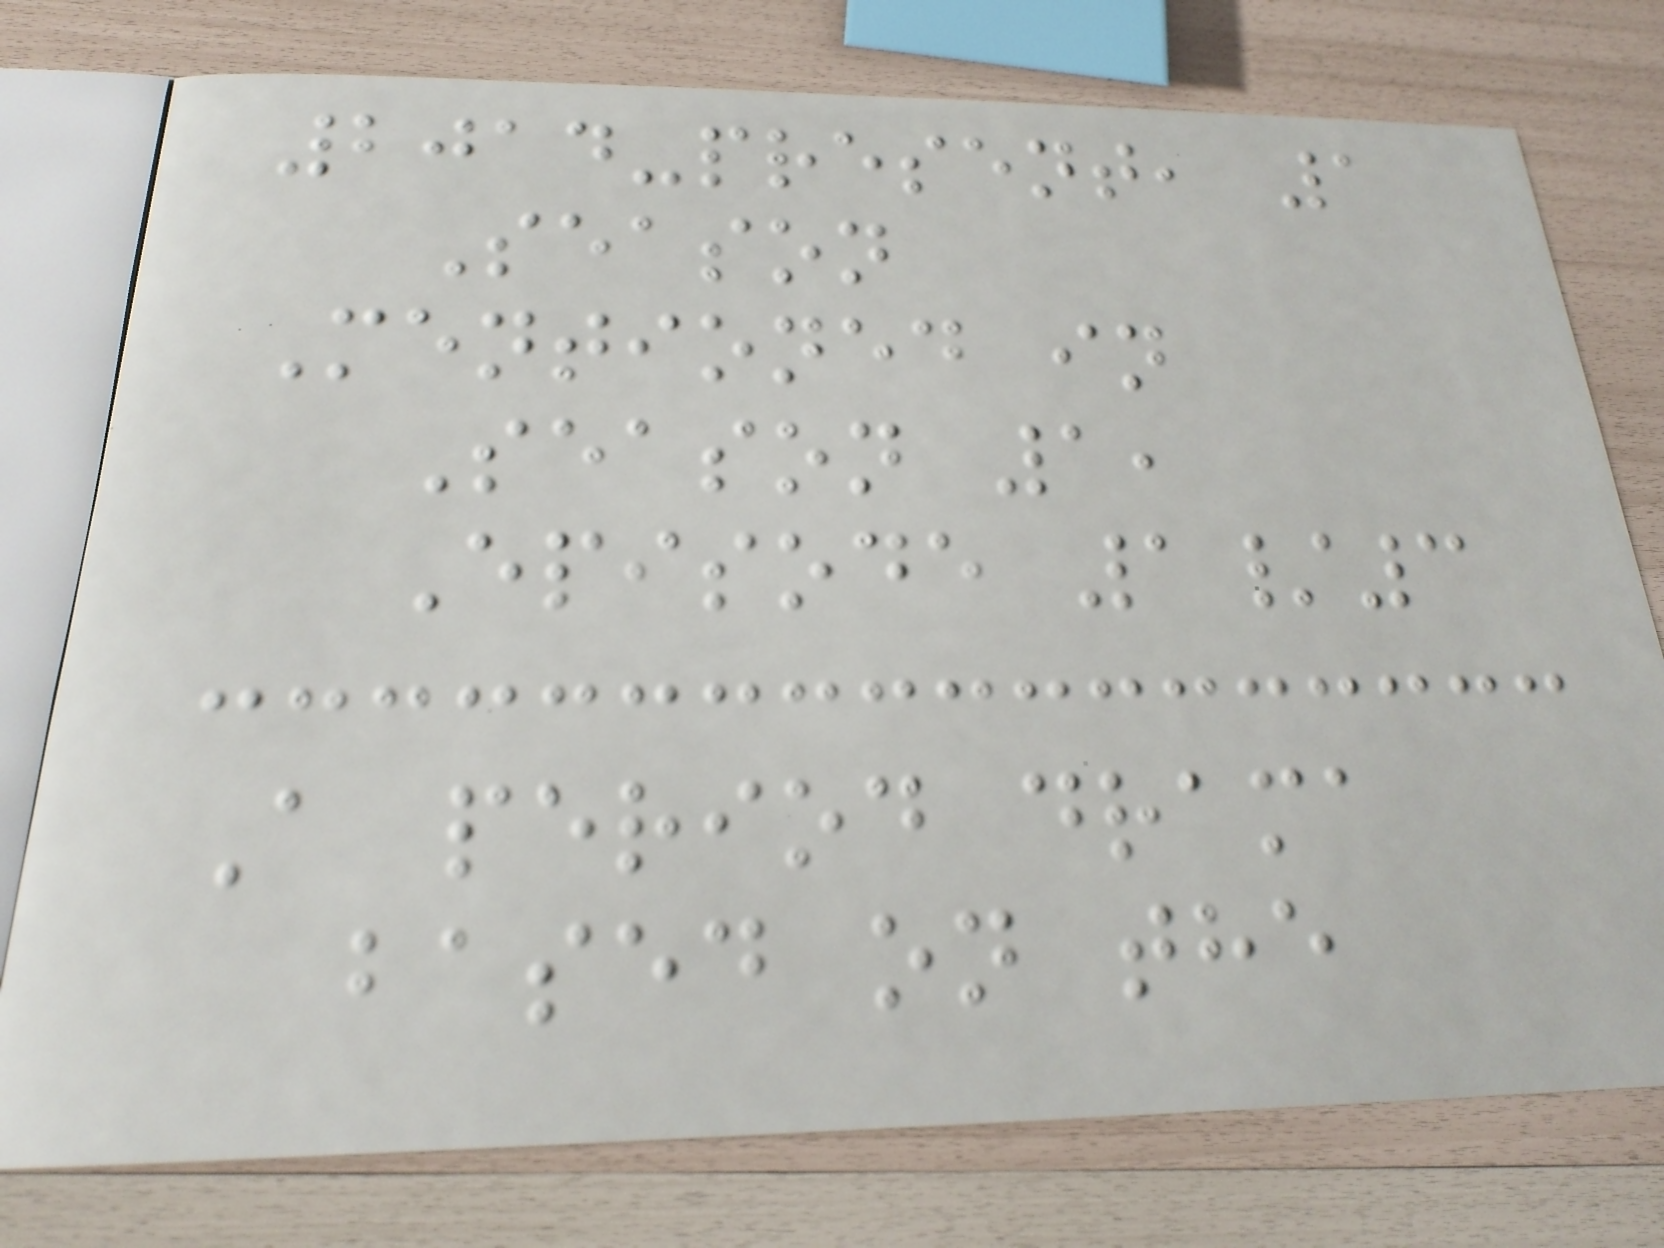2014-present, 1
Season
Mentioned in
Season 1,
Episode 1/3
A period drama
based on the
